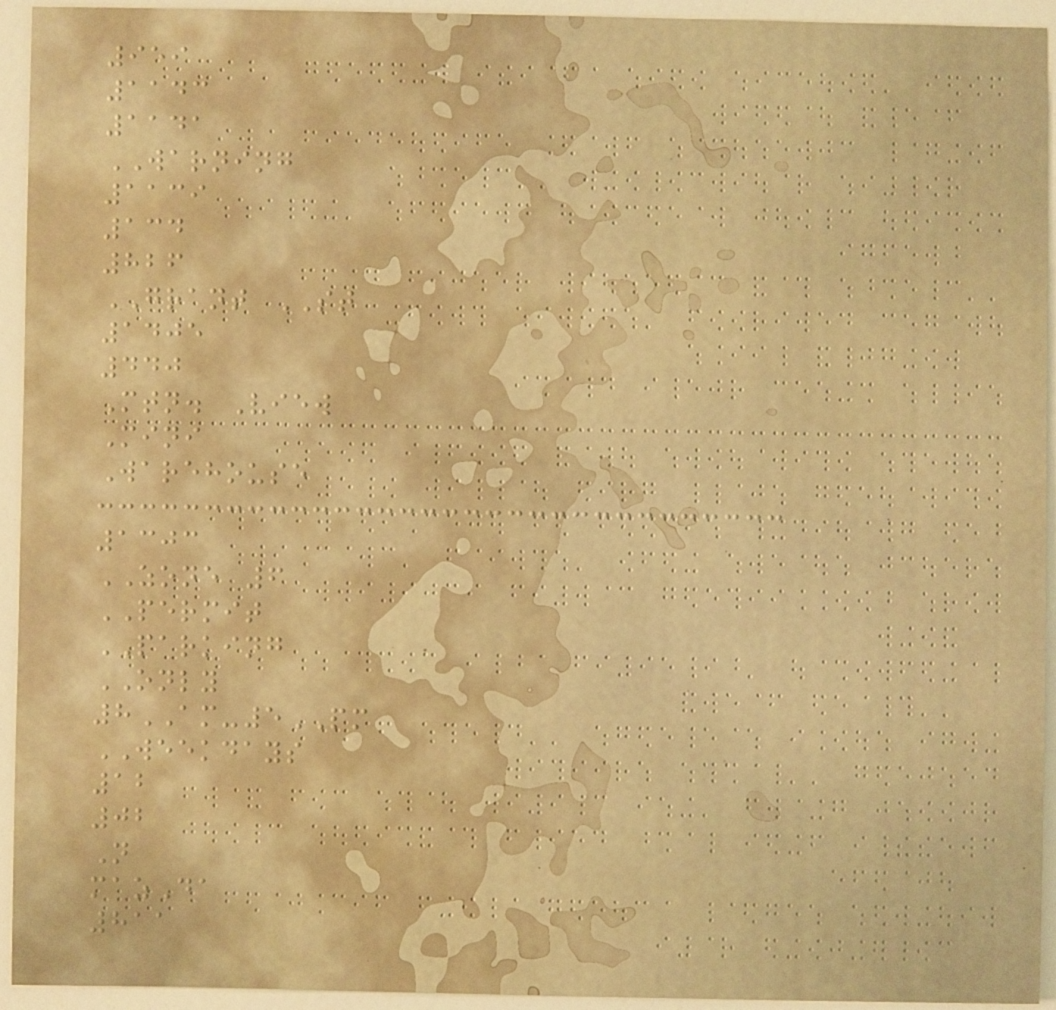959
1143
1141
WARNING
1139
134
826
GRANT ST
1405
440
Mtn. View
Mini
Warehouse
1303
ZONE 6
PERMIT
PARKING
ONLY
8AM-5PM
WEEKDAYS
12
02
N
mazDa
811
